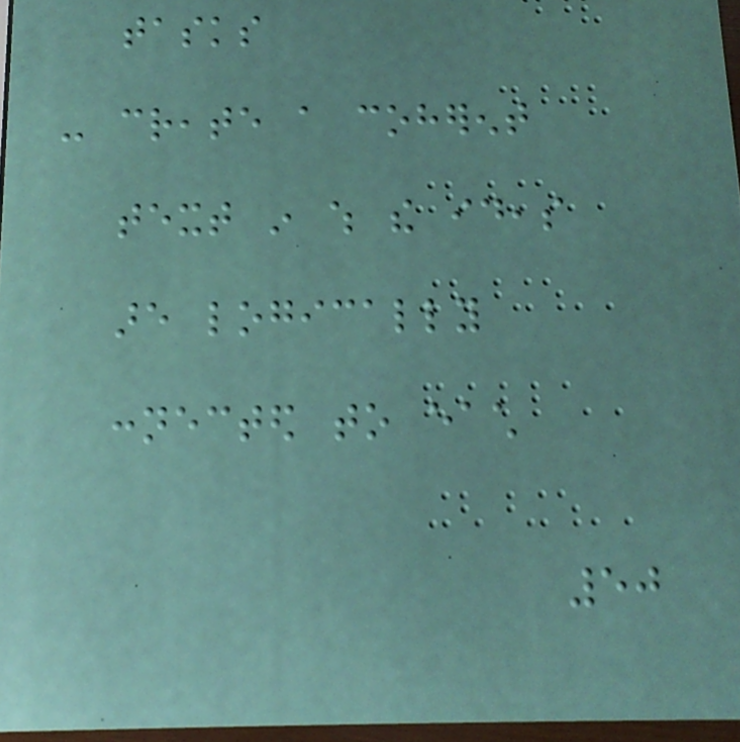tasks
- create a coherent
text in which the ideas
are logically
connected to each
50
